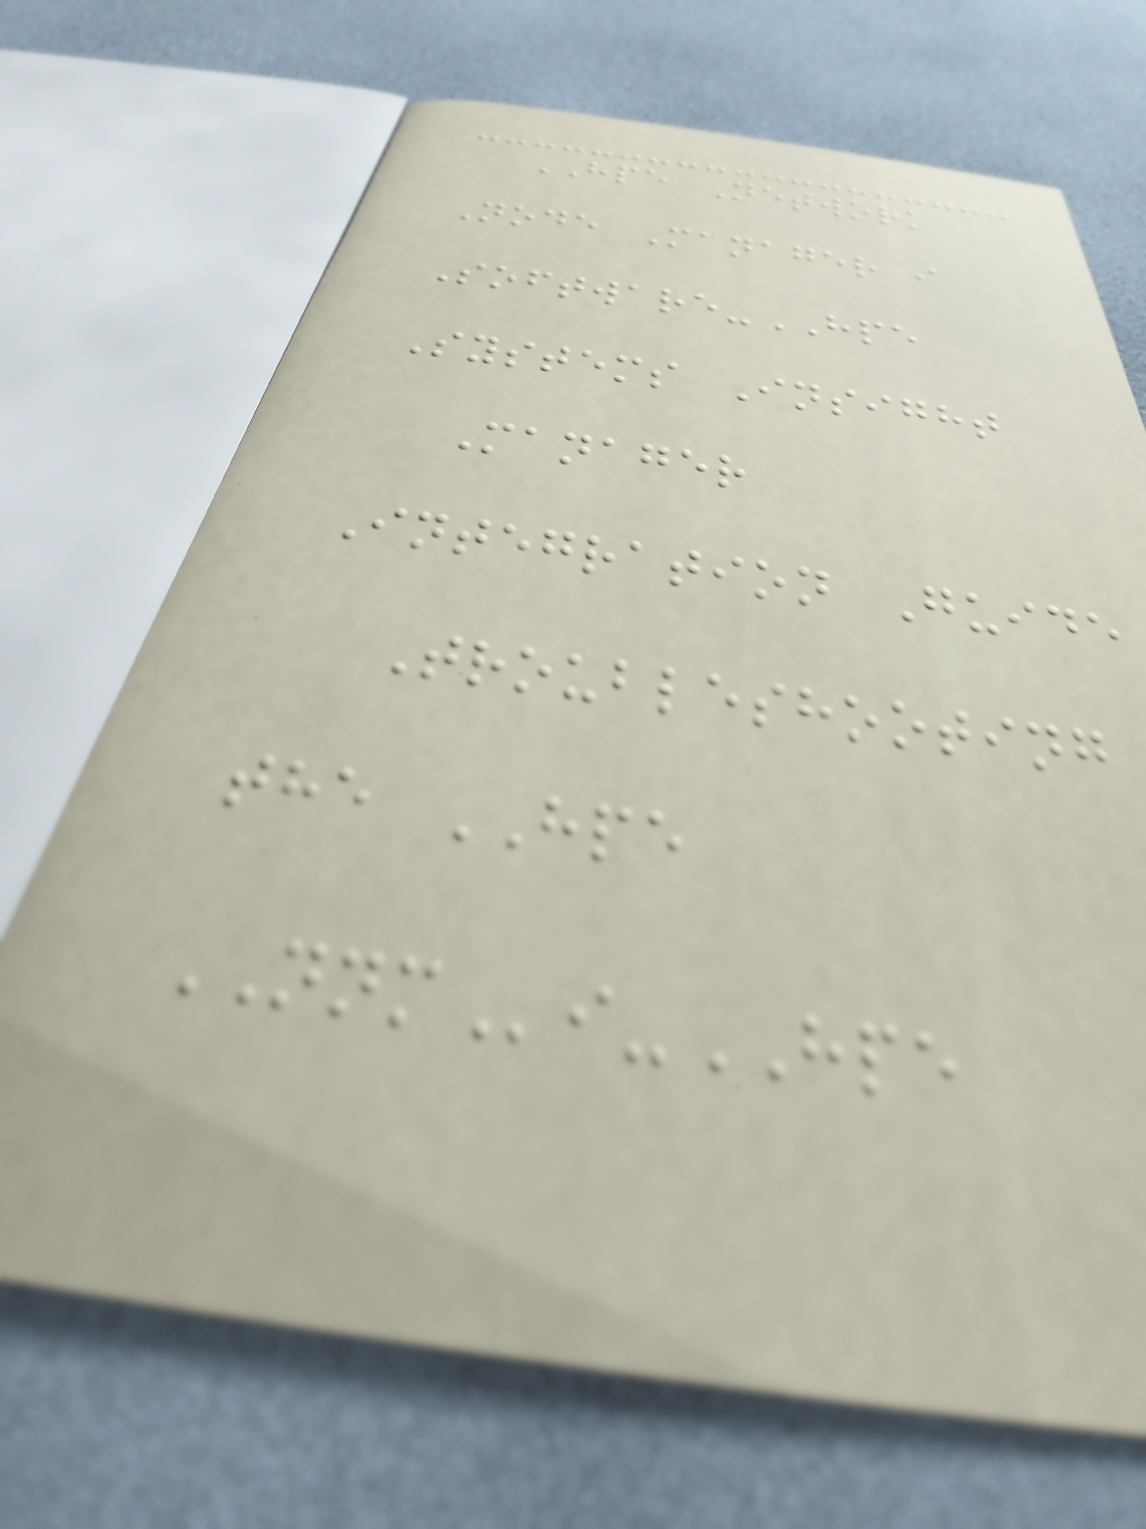HPE Network
Node Manager i
Software-HPE
Systems Insight
Manager
Integration Guide
Troubleshooting
the HPE
NNMi-HPE
